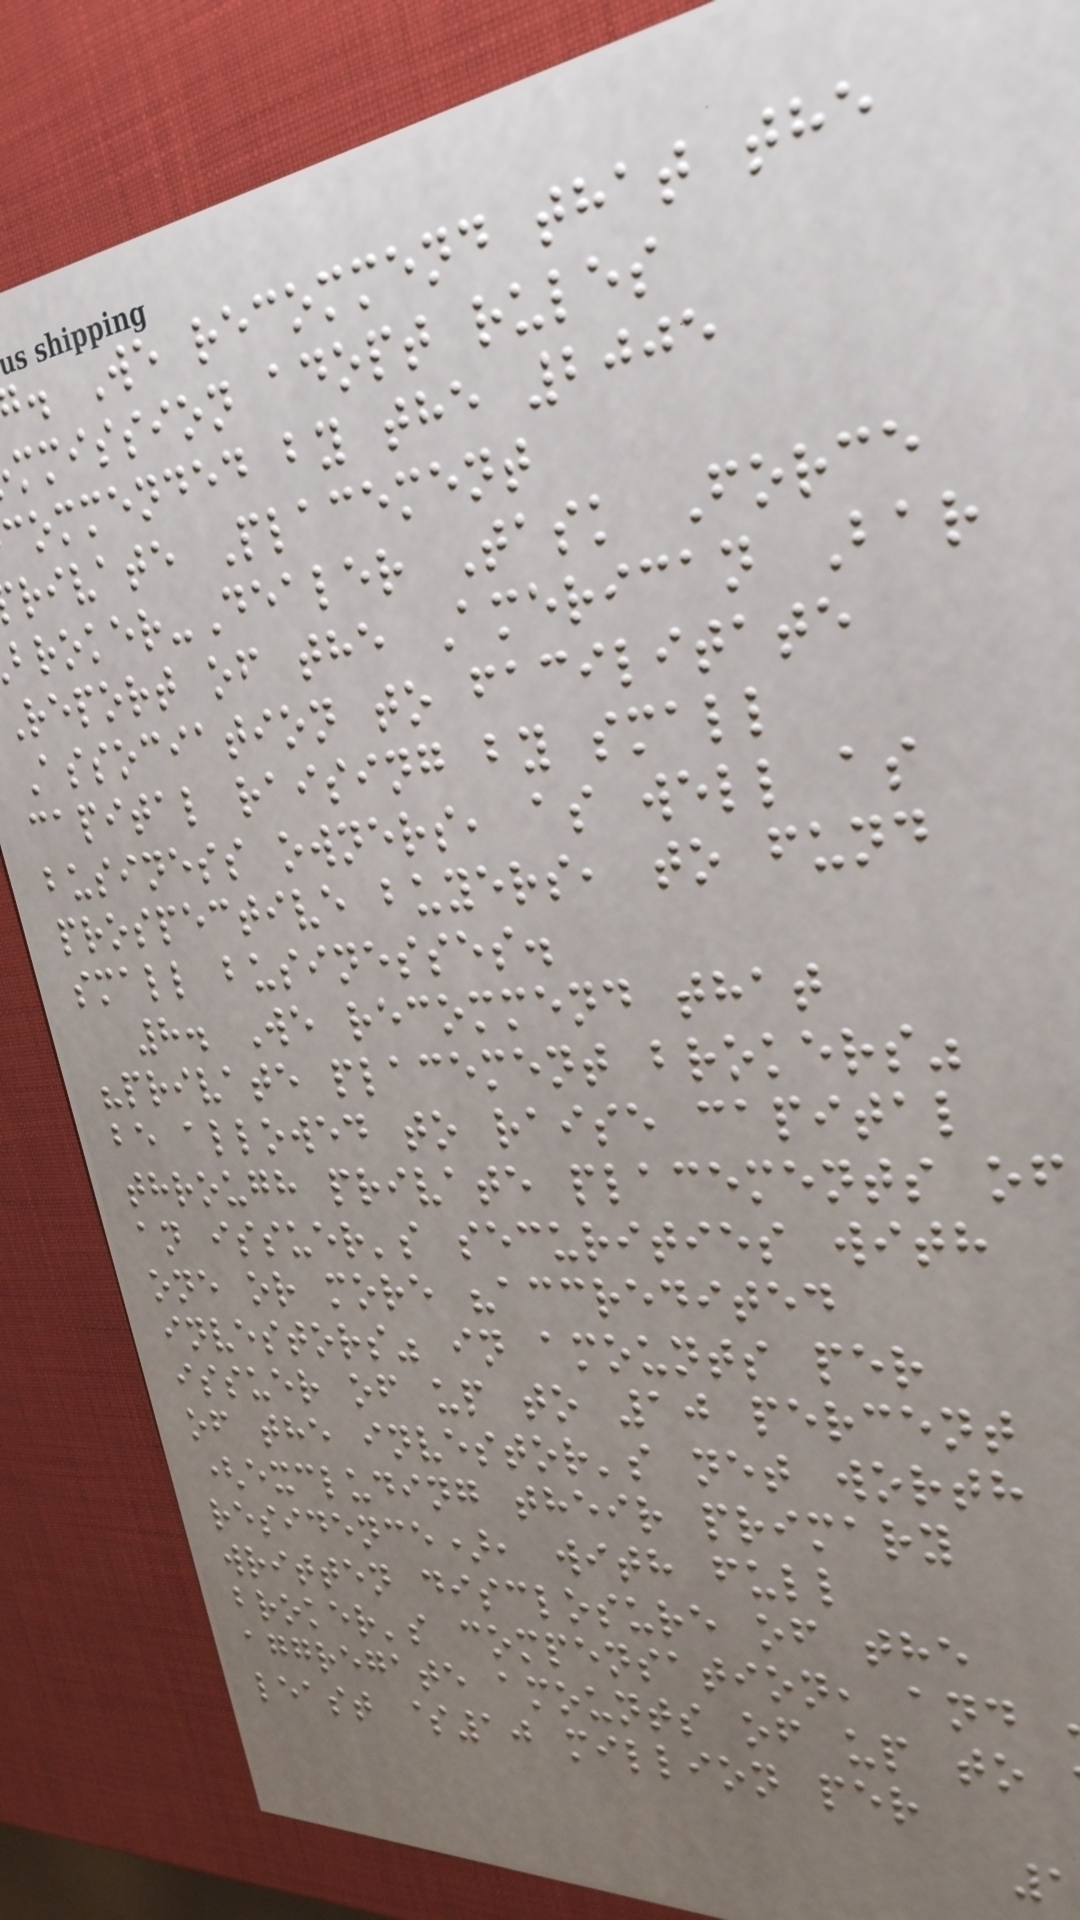. We recommend that the
mmission adopt rules
commended by the 2005
rivate Placement
roker-Dealer Task Force
report of the American Bar
Association to facilitate
capital raising by small
business owners, as well as
prospective buyers, to fund
small businesses.
8. We recommend that
"private placement brokers"
be allowed to raise capital
through private placements of
an issuer's securities with
one or more "accredited
investors" in amounts per
issuer of up to 10 percent
of the investor's net worth
(excluding their primary
residence), with full
written disclosure of the
broker's compensation, and
aggregate amounts of up to
least $10 million per
